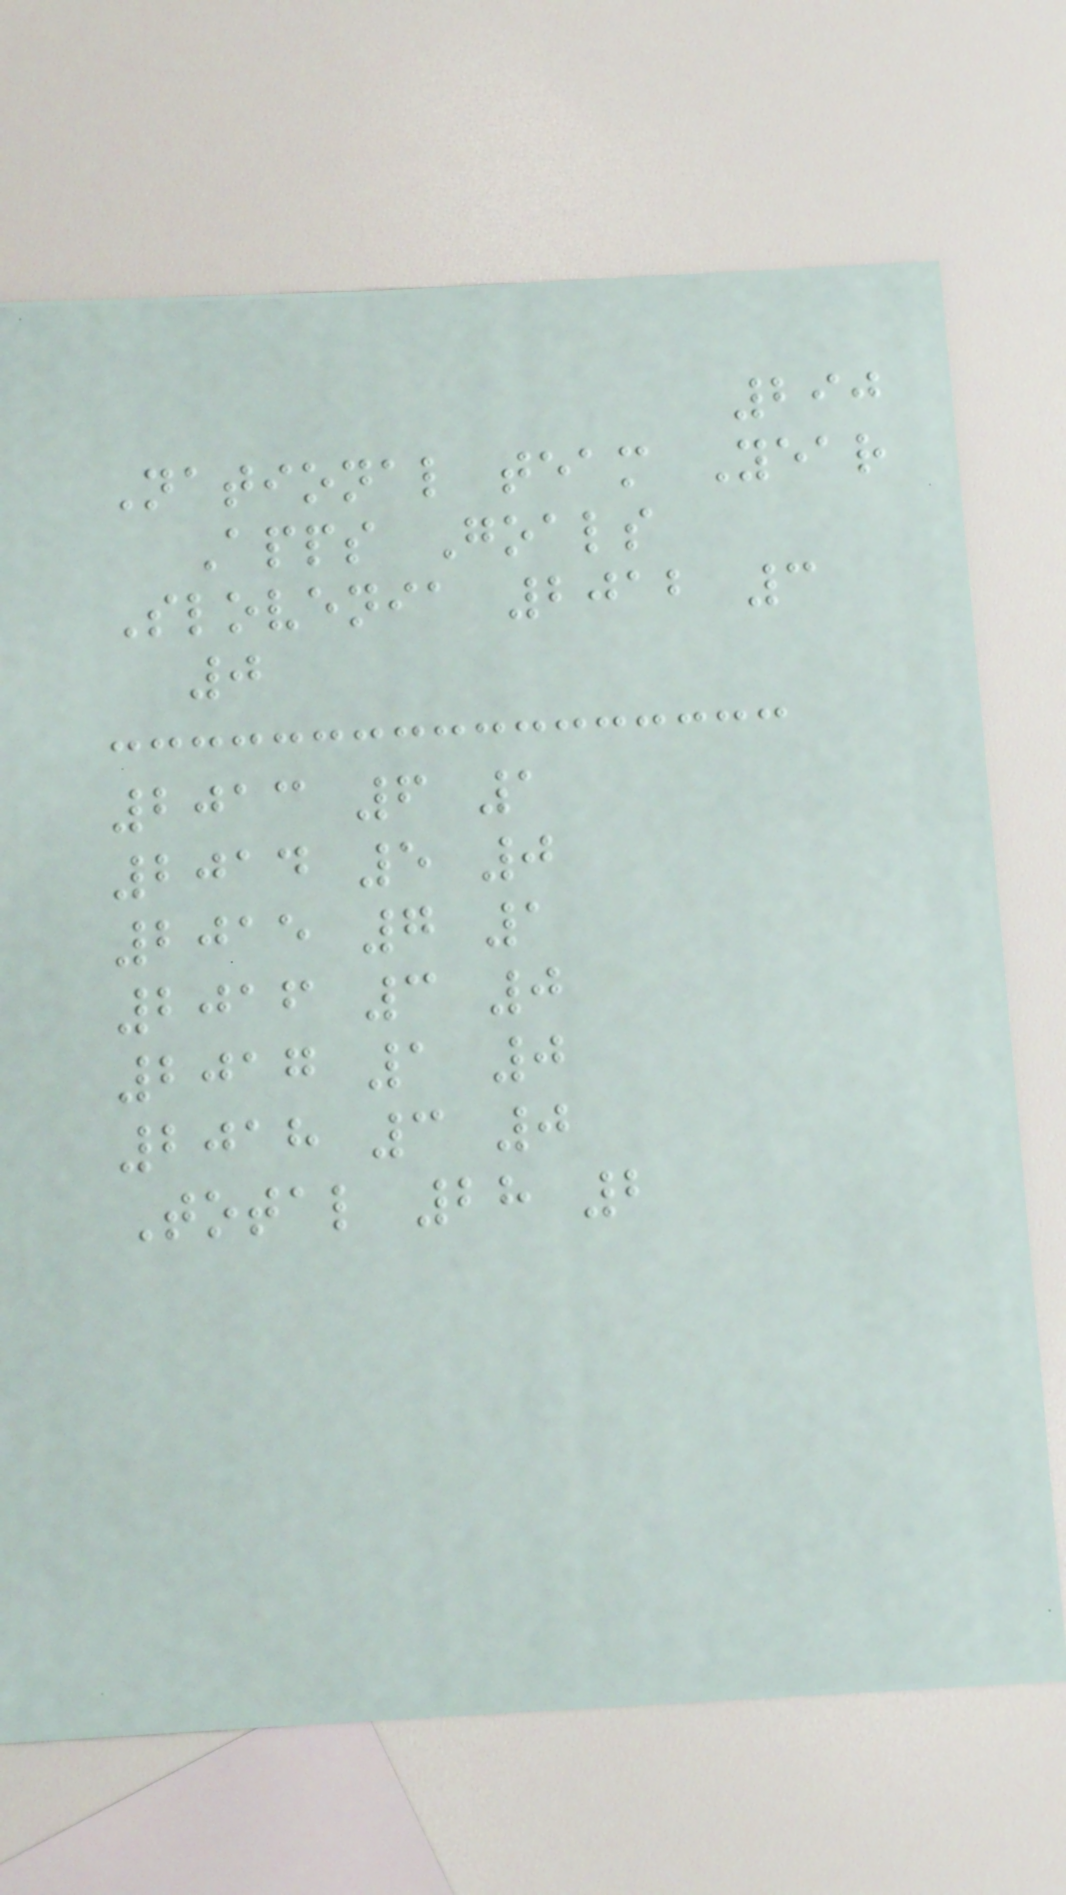290
National team Year
Apps Goals
Slovenia 2012 3
0
2013 6 1
2014 5 0
2015 7 1
2016 3 0
2017 1 0
2018 3 0
Total 28 2
